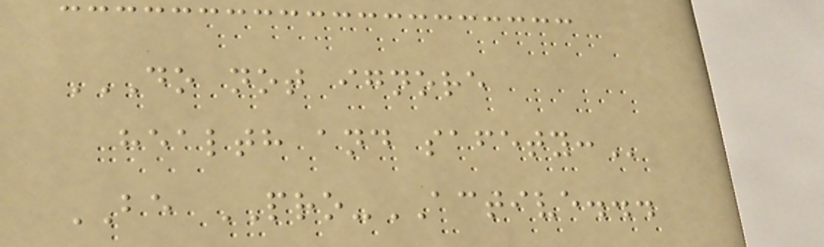DO NOT IGNORE
HEALTH AND SAFETY:
BE PRO-ACTIVE...
